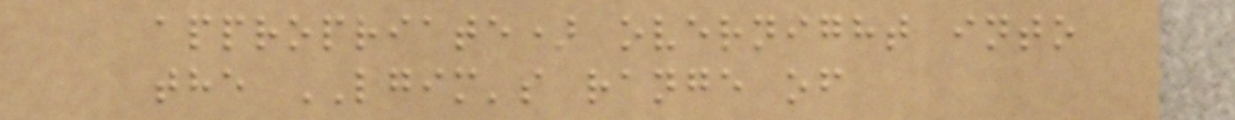appropriate) overnight into
the LGIM's range of
